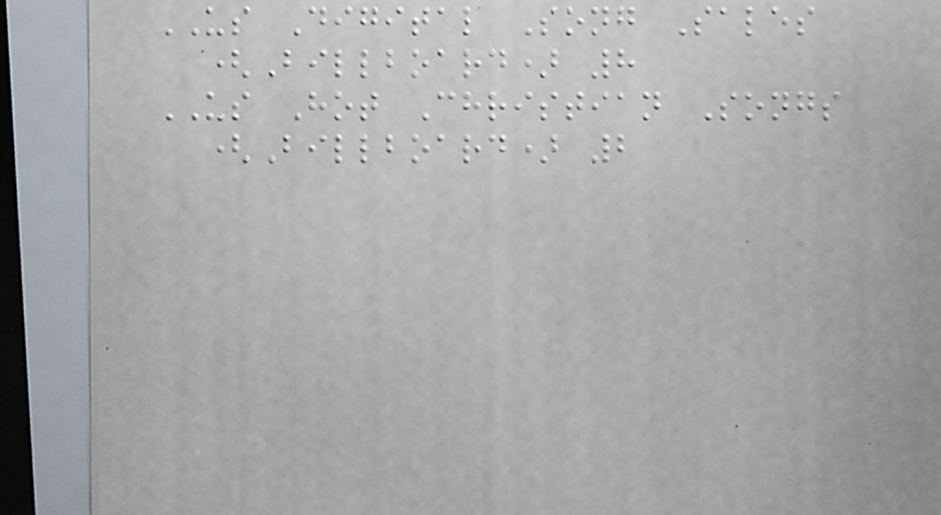US Digital Song Sales
(Billboard) 8
US Hot Christian Songs
(Billboard) 2
